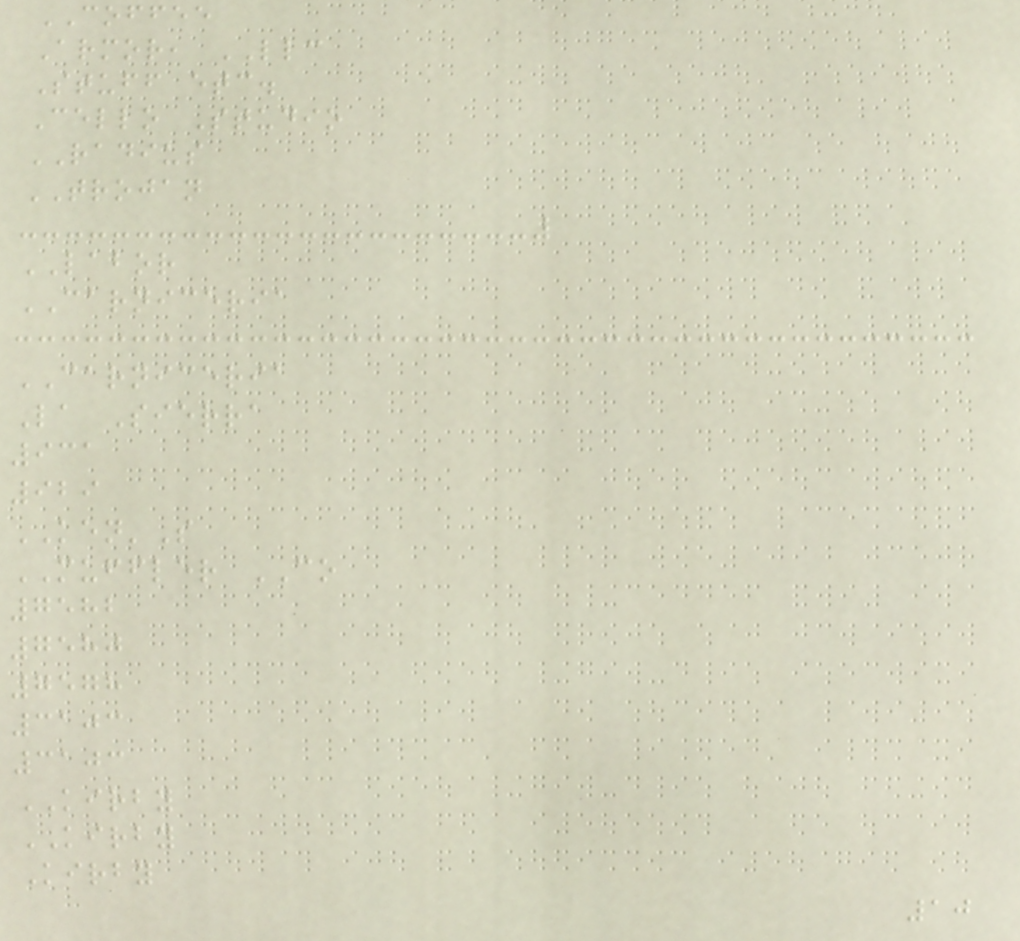COFFEE
Armor, LLC
Stuff etc.
Cello Studio
RADIUS
TROJAN
LABOR
CARNICERIA
CARNICERIA
La Sierra
931
929
KEN'S
MUFFLER CO
7582
7580
7578
3103
3103
KIRBY
KIRBY
Kirby
10
